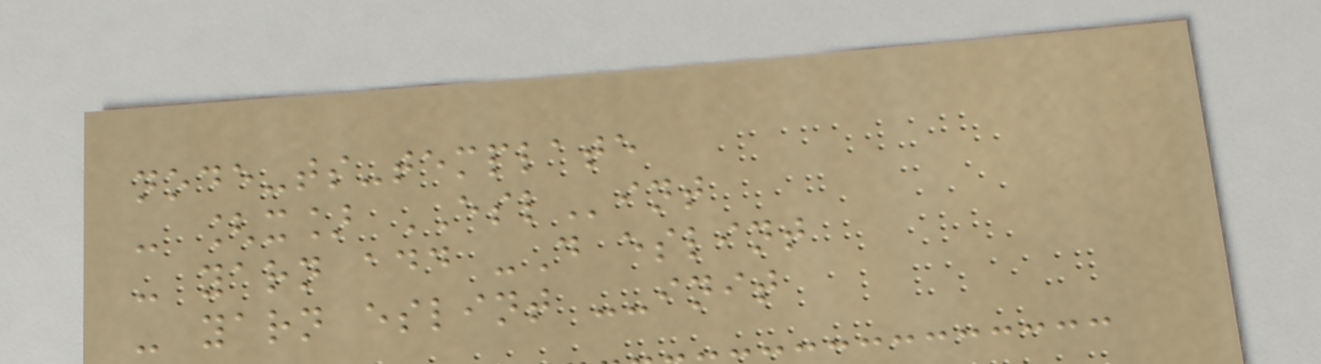node-ts-template
- [x] ESLint
- yarn add -D eslint
- yarn eslint --init
